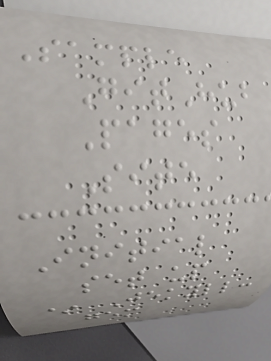Sample
GitHub
Pages
Site
Initial
set up
* Jekyll:
gem
